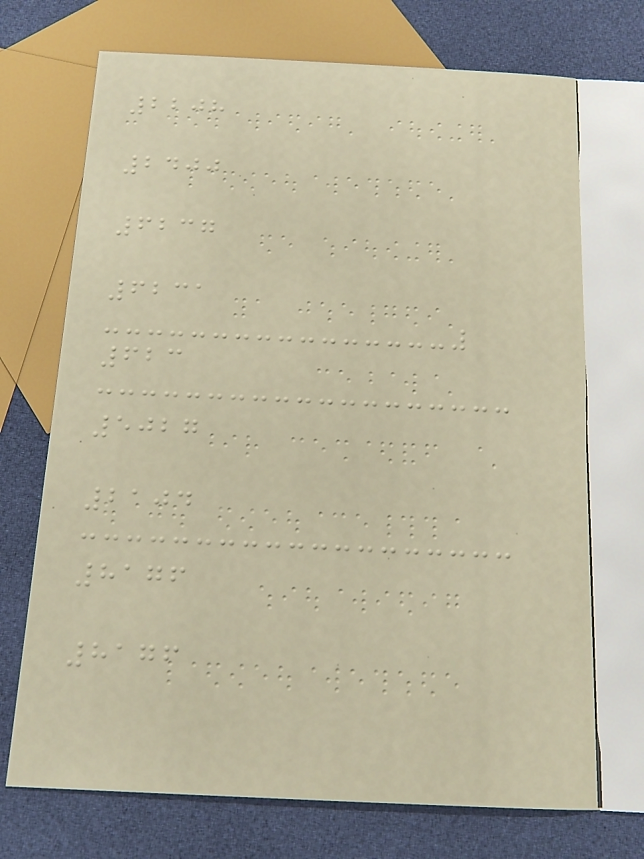2208
2400
6237
6231
623
5027
2104
8176
8176
